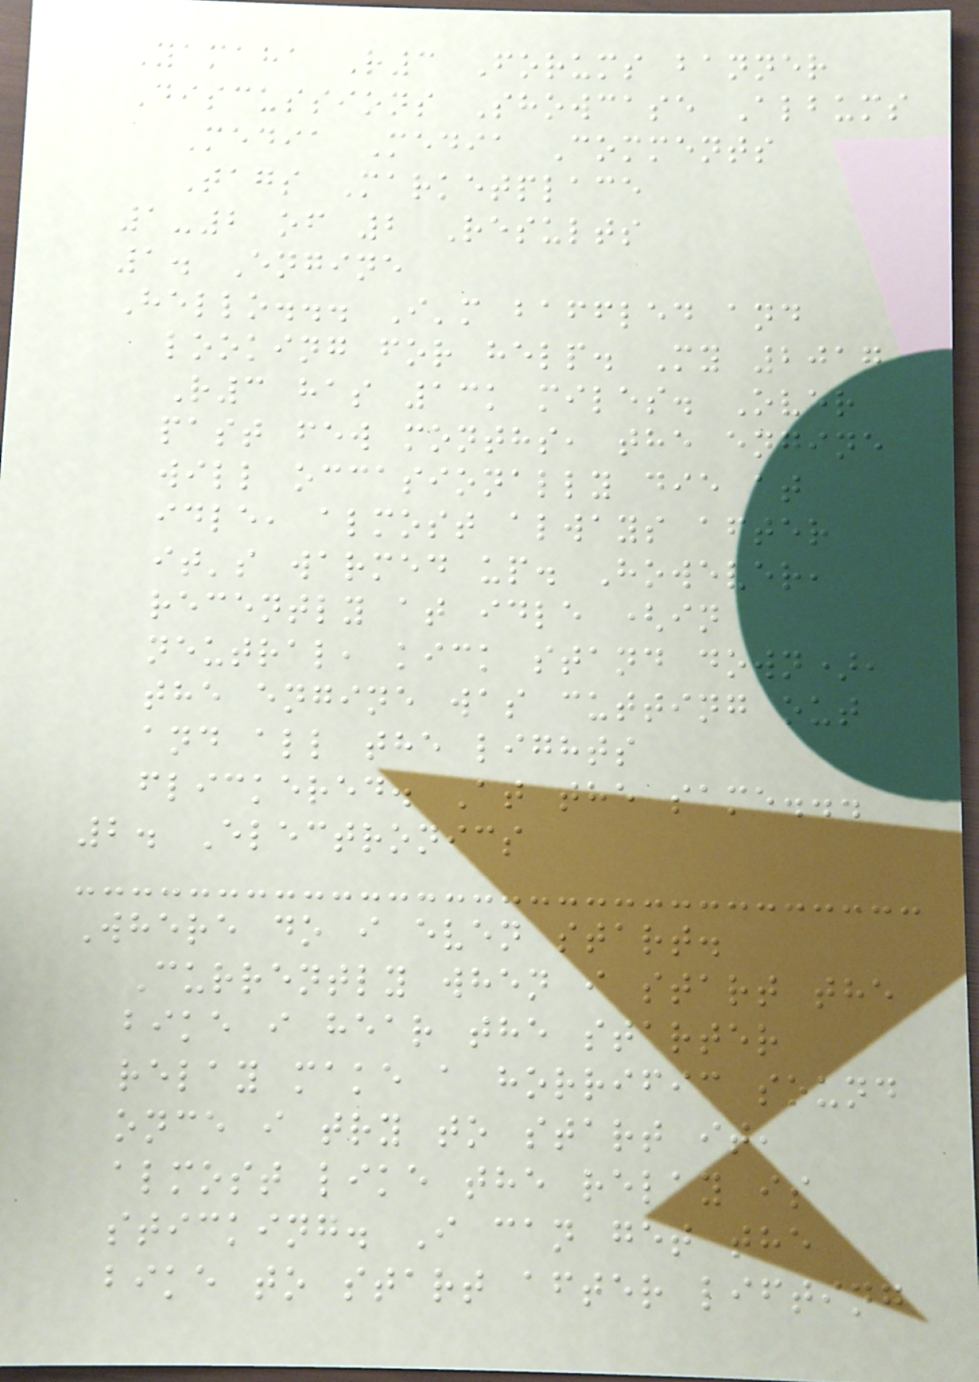Yamaha R3 Forums banner
Discussions Showcase Albums
Media Media Comments
Tags Marketplace
1-2 of 2 Results
1. Engine
Hello... I'm baffled and
looking for help. My 2017
R3 has 13k miles. Over
past few months, the engine
will occasionally die at
idle, almost always after
it's warmed up. However,
recently at idle (in
neutral, kick stand down),
the engine was cutting out
and all the lights
flickered. At the same...
2. Electronics
Where do i even start.
Currently when i start the
bike i hear the starter
relay make a horrific sound
once i try to start it,
almost like the relay is
sticking. I can get the
bike to start after lifting
